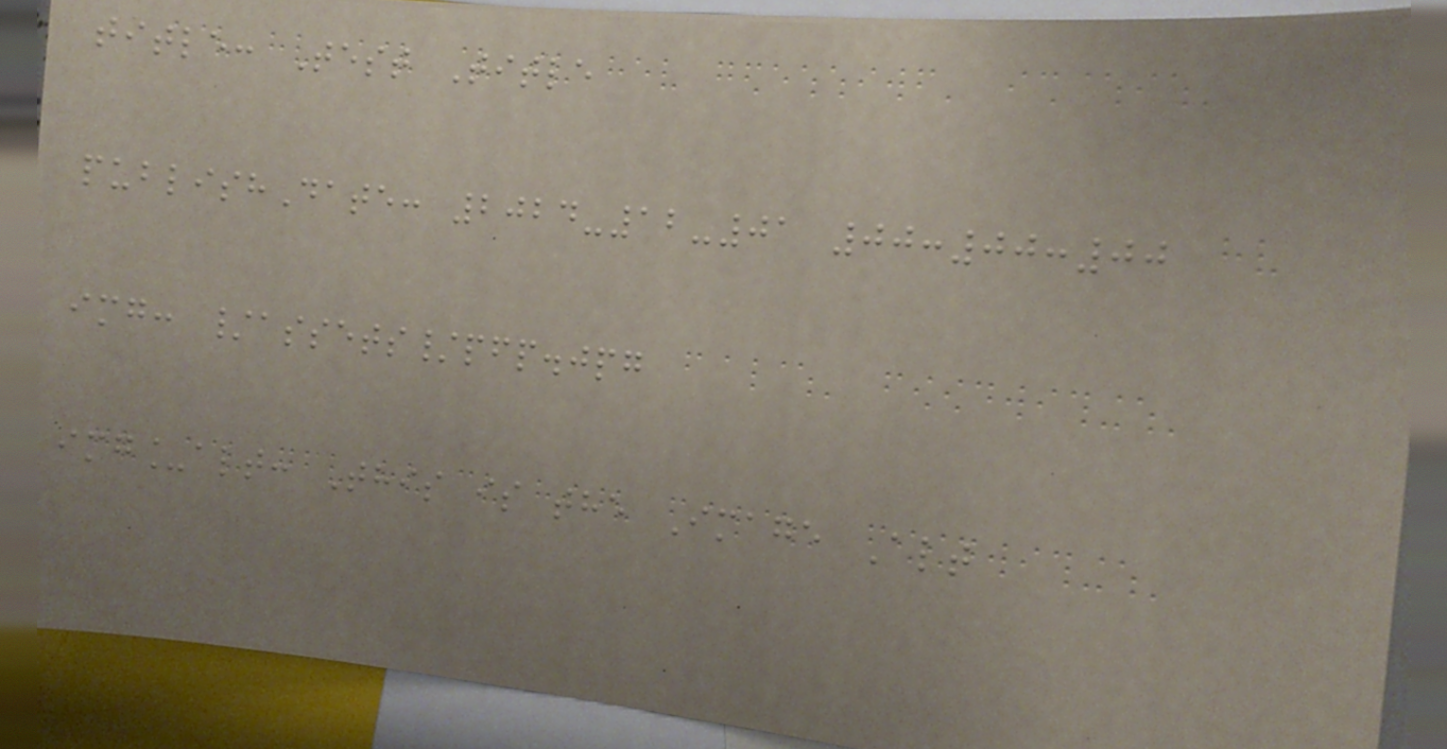title: Test Title
publishDate: 2024-12-01 00:00:00
img: /assets/pfp.jpg
img_alt: This is the Image Alt
